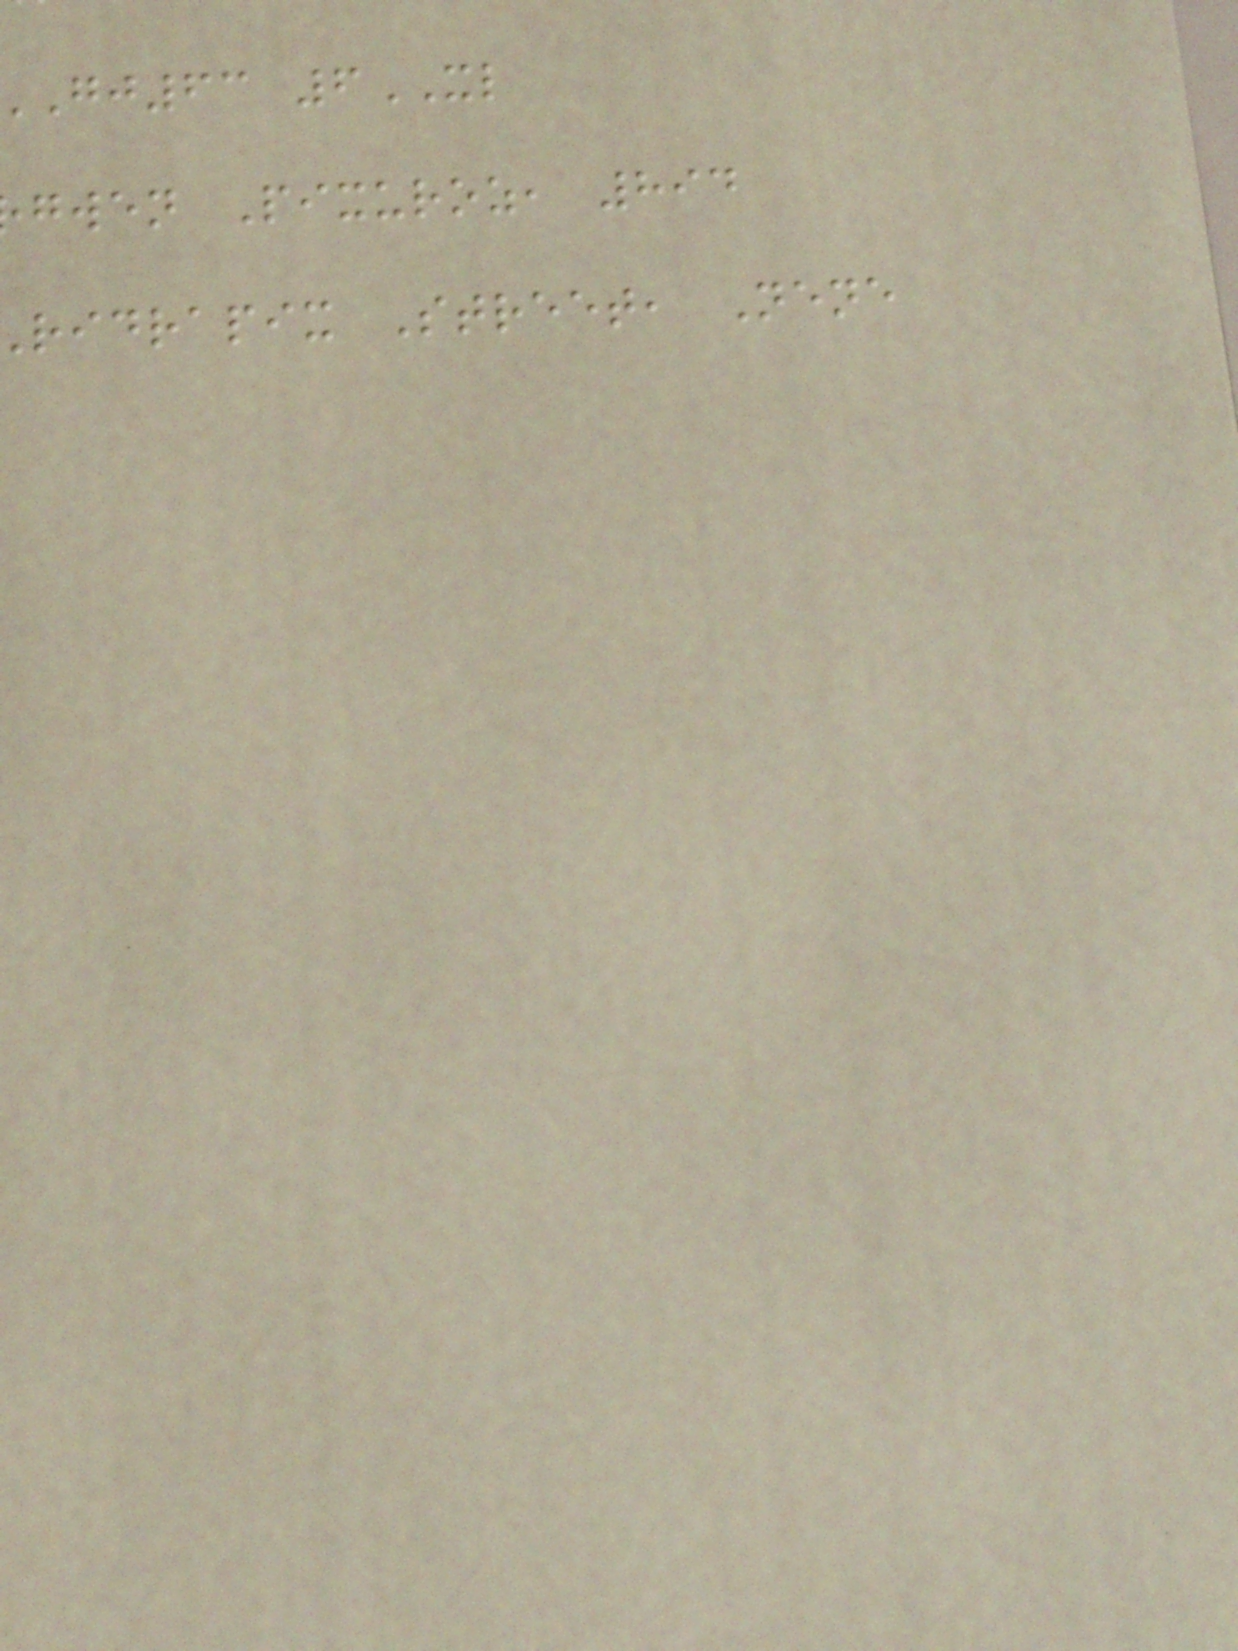gj63 6XL
gwen Pixuroz, 894
ridrapix Street, Nene
